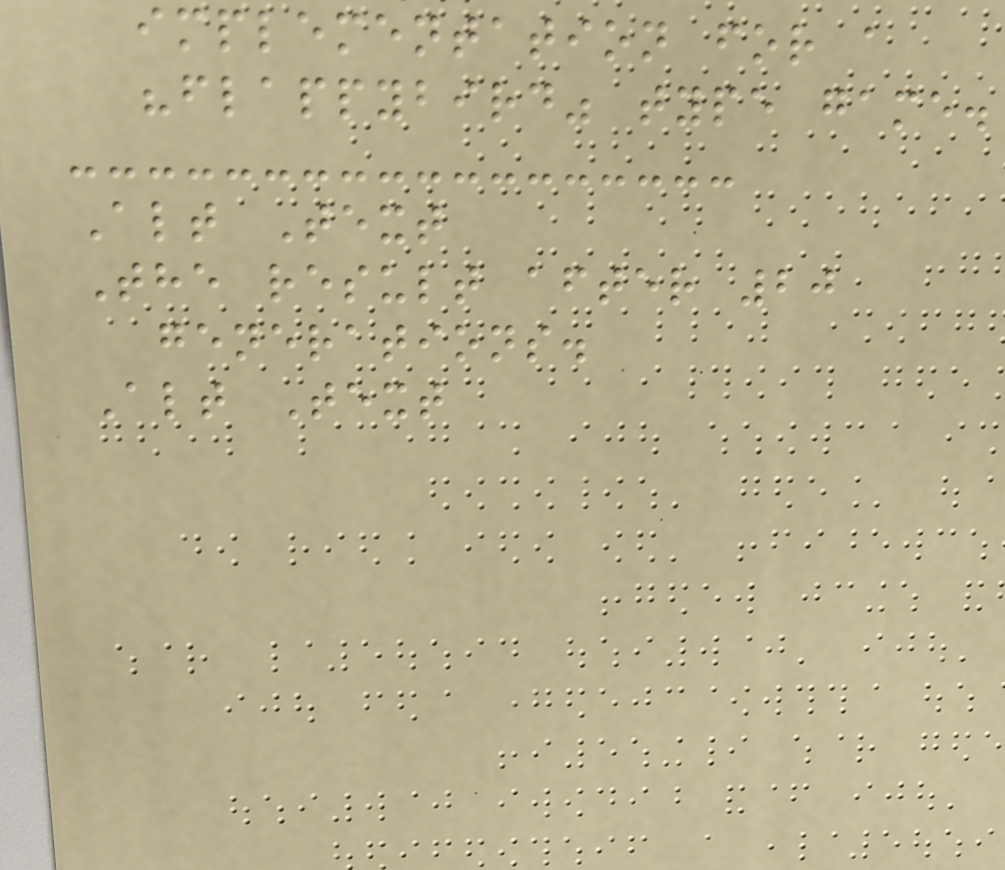implementation for a
"flappybird" type game.
Alt Text
The result after 20
generations.
Alt Text
